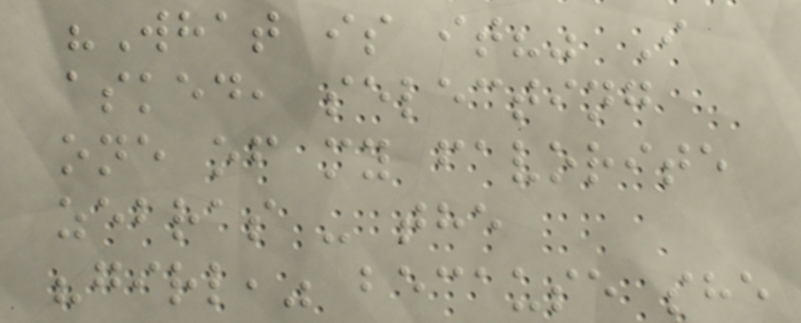"What is it?" I
asked, selecting
one of my favorite
zebras - the
"girl," because she
